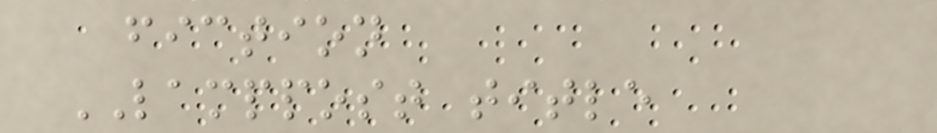fiction
LAMPPOST title
